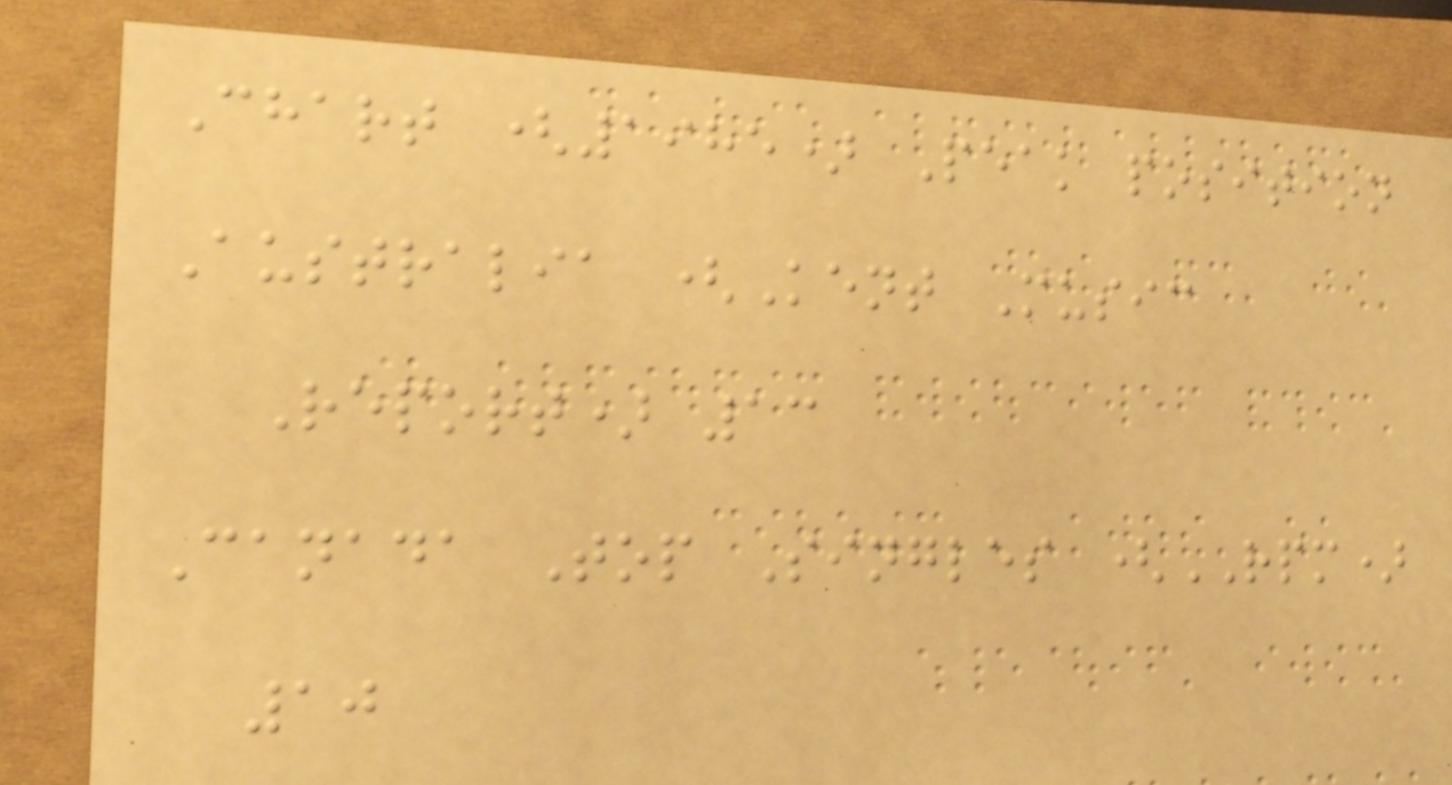Chart (1985) Peak position
Australia (Kent Music
Report) 13
Canada Top Singles (RPM)
10
